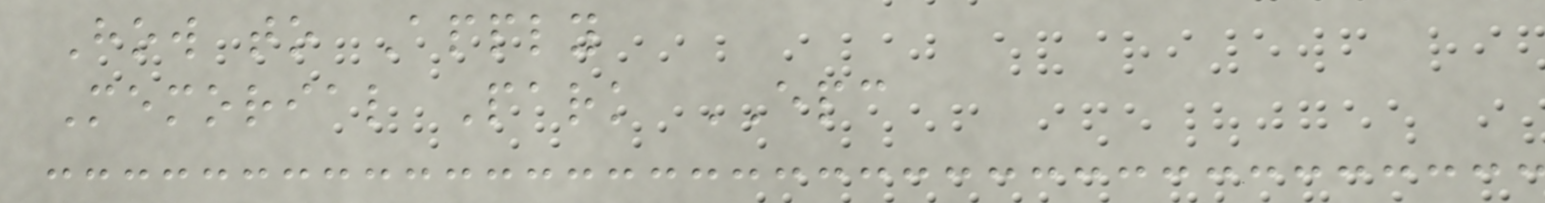How to Apply
Memorial Park EPC
